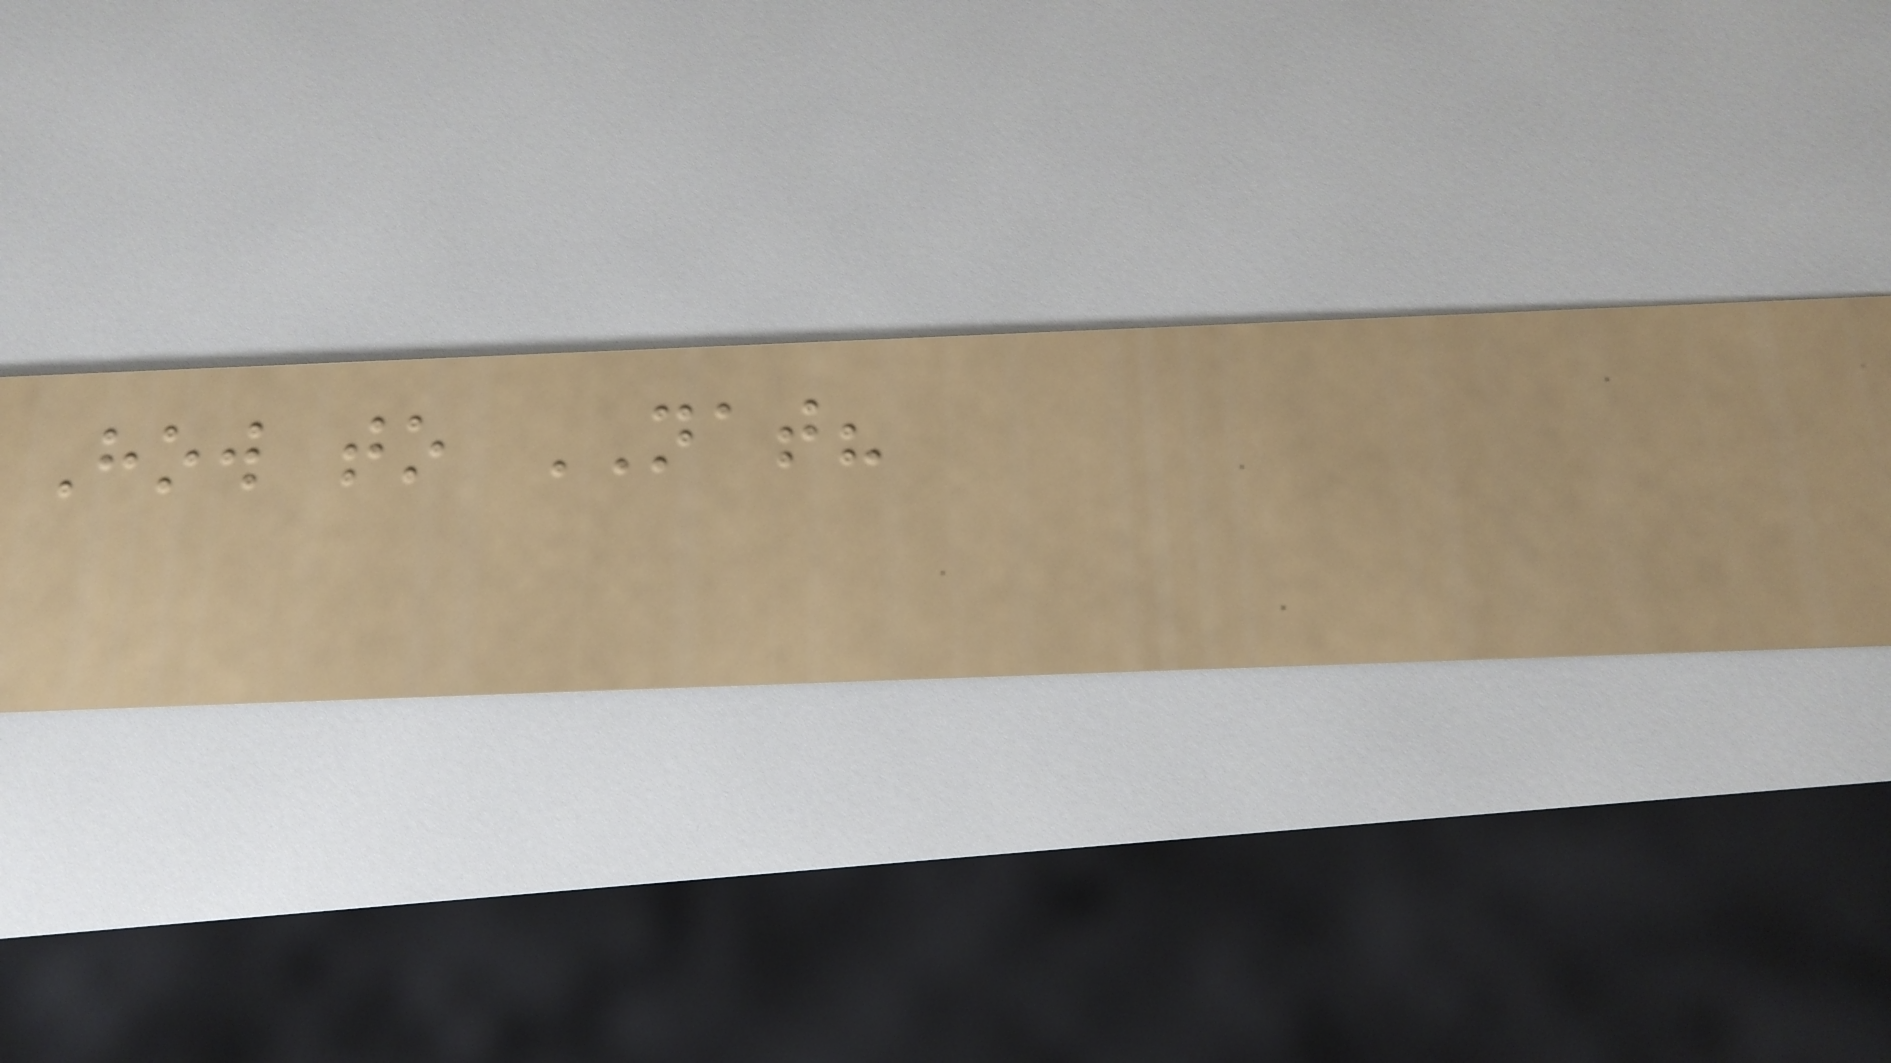How to NAT?
